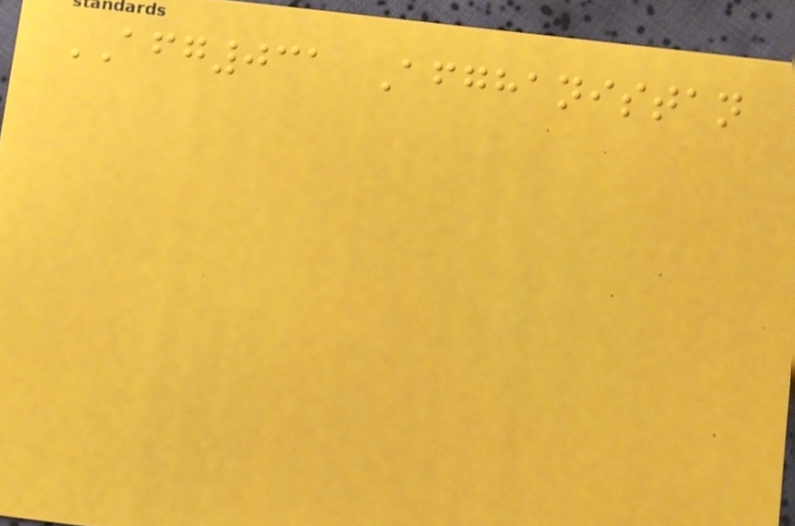AFG031 Afghanistan
